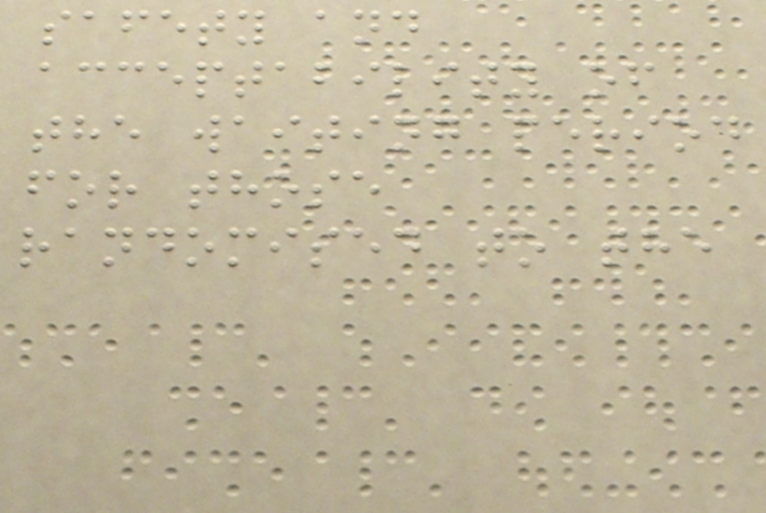safety and
acceptability of
the waiting period
for those
randomised to the
